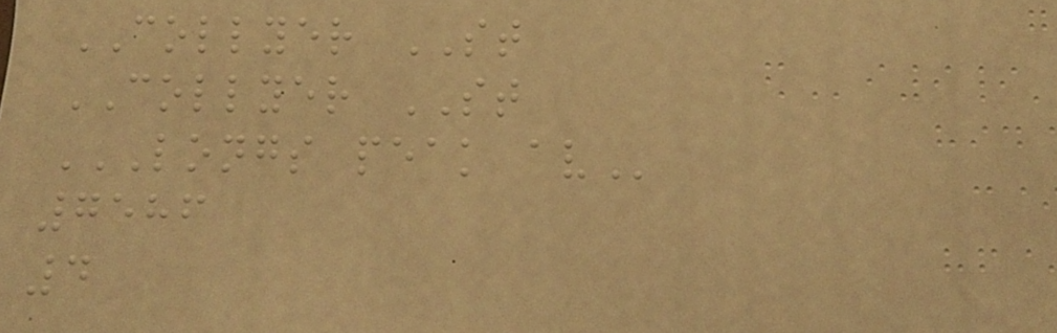COLLYER ST
COLLYER ST
LONGS PEAK AV
7586
4
